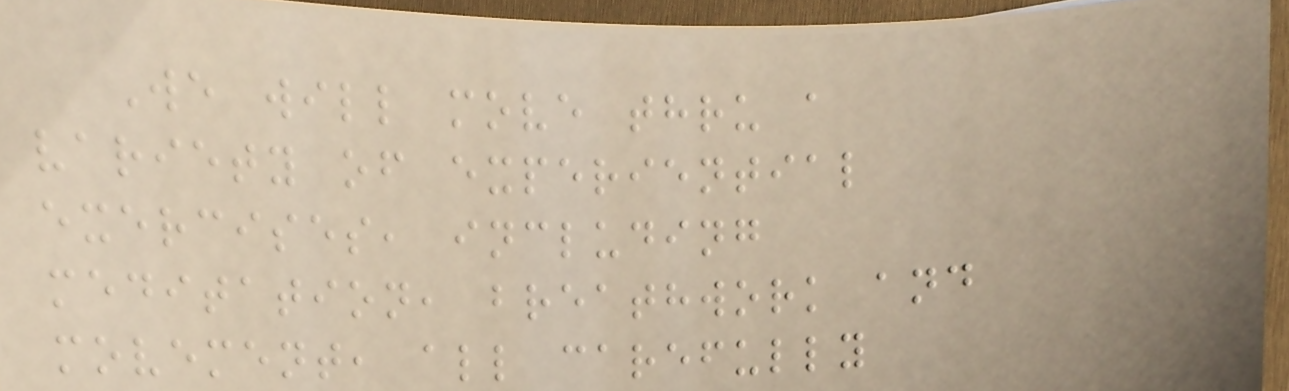We will move thru a
variety of experiential
exercises, including
meditation, breathwork and
movement, all carefully
